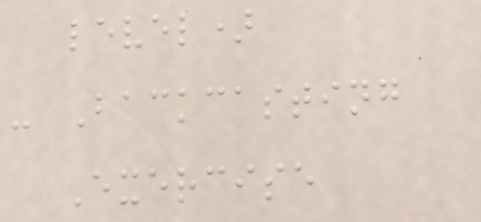level)
- Backcasting
Exercise
